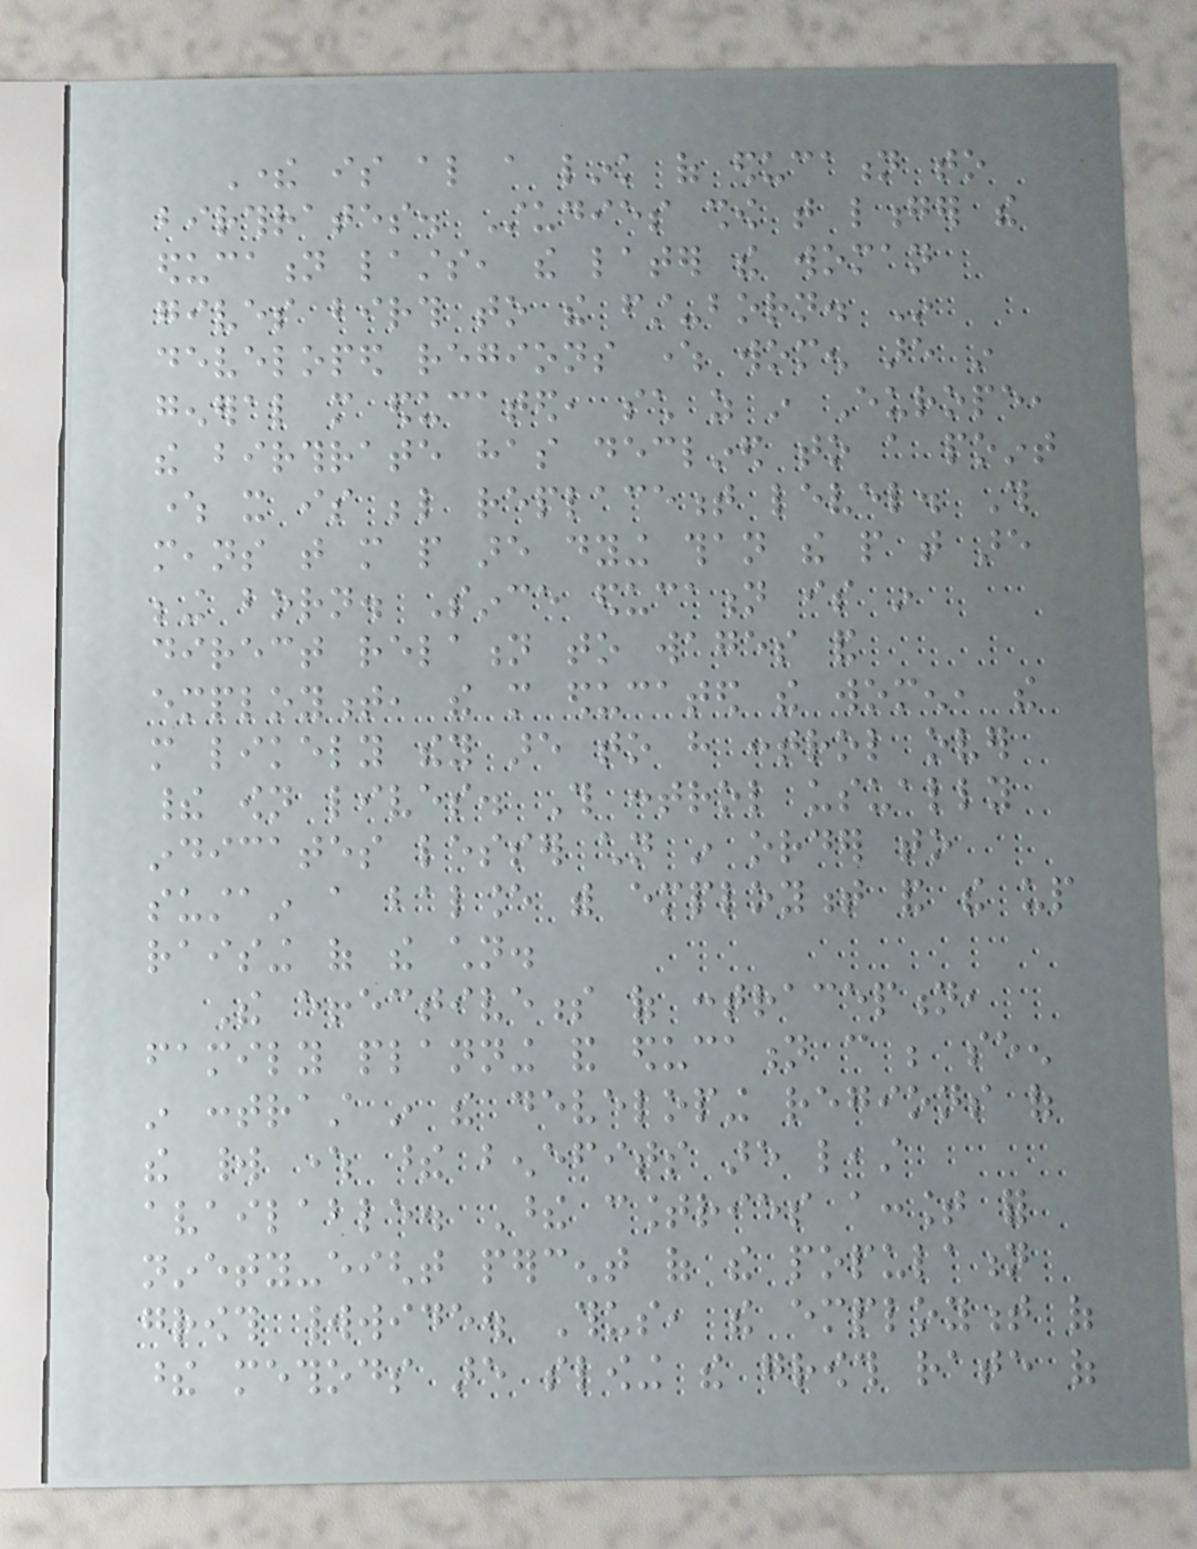There is also a link of education to
birthrates. Studies show that longer the
education lasts, the later the woman
gives birth to the first-born. In
developed regions where women are in
general more educated, such as in Europe,
the birthrate has declined to a point
where it is below replacement level. This
means that more people are dying than the people that are
being born. Since education is in
direct relation to wages and
employment, the more educated the women, the
more likely they are to have control over
their own lives. This control usually
indicates lesser children in order to
sustain a balance with employment and the up
raising of the children.
The effectiveness of contraception,
family planning and education can be seen
in contrast in the developing regions of
the world where these benefits are least
available. These countries account for
ninety-eight percent of the population
growth worldwide. Thus, the employment of
these methods are slowing the growth rate of
